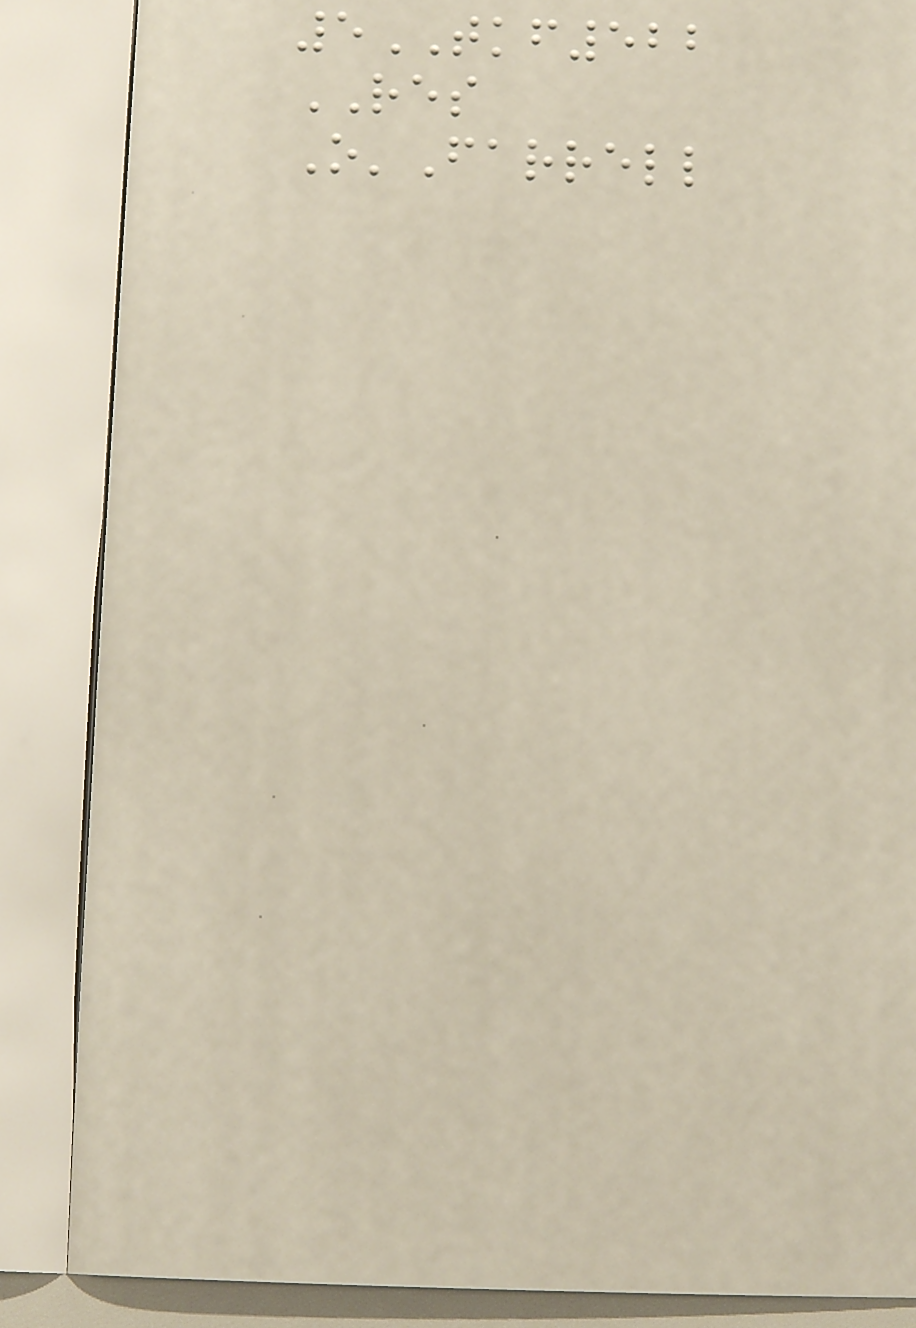5TKF522
RES
O'Farrell
